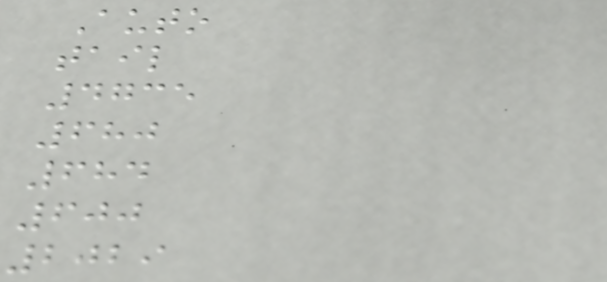Auto
tail
4735
680
684
600
2029
